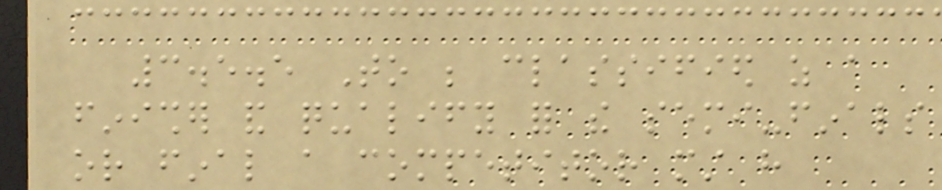3.5.5 To be classified as a
finisher and qualify for the semi-finals
or final a competitor must have
